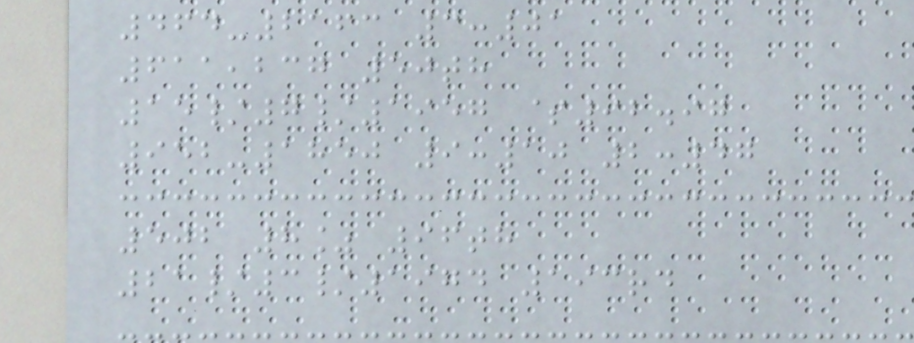464-2163 3:01
611,237 50th
15/7/1957 $92.97
952-1850 9:10 2:47
502 8% 96th
21/3/1974 193rd
